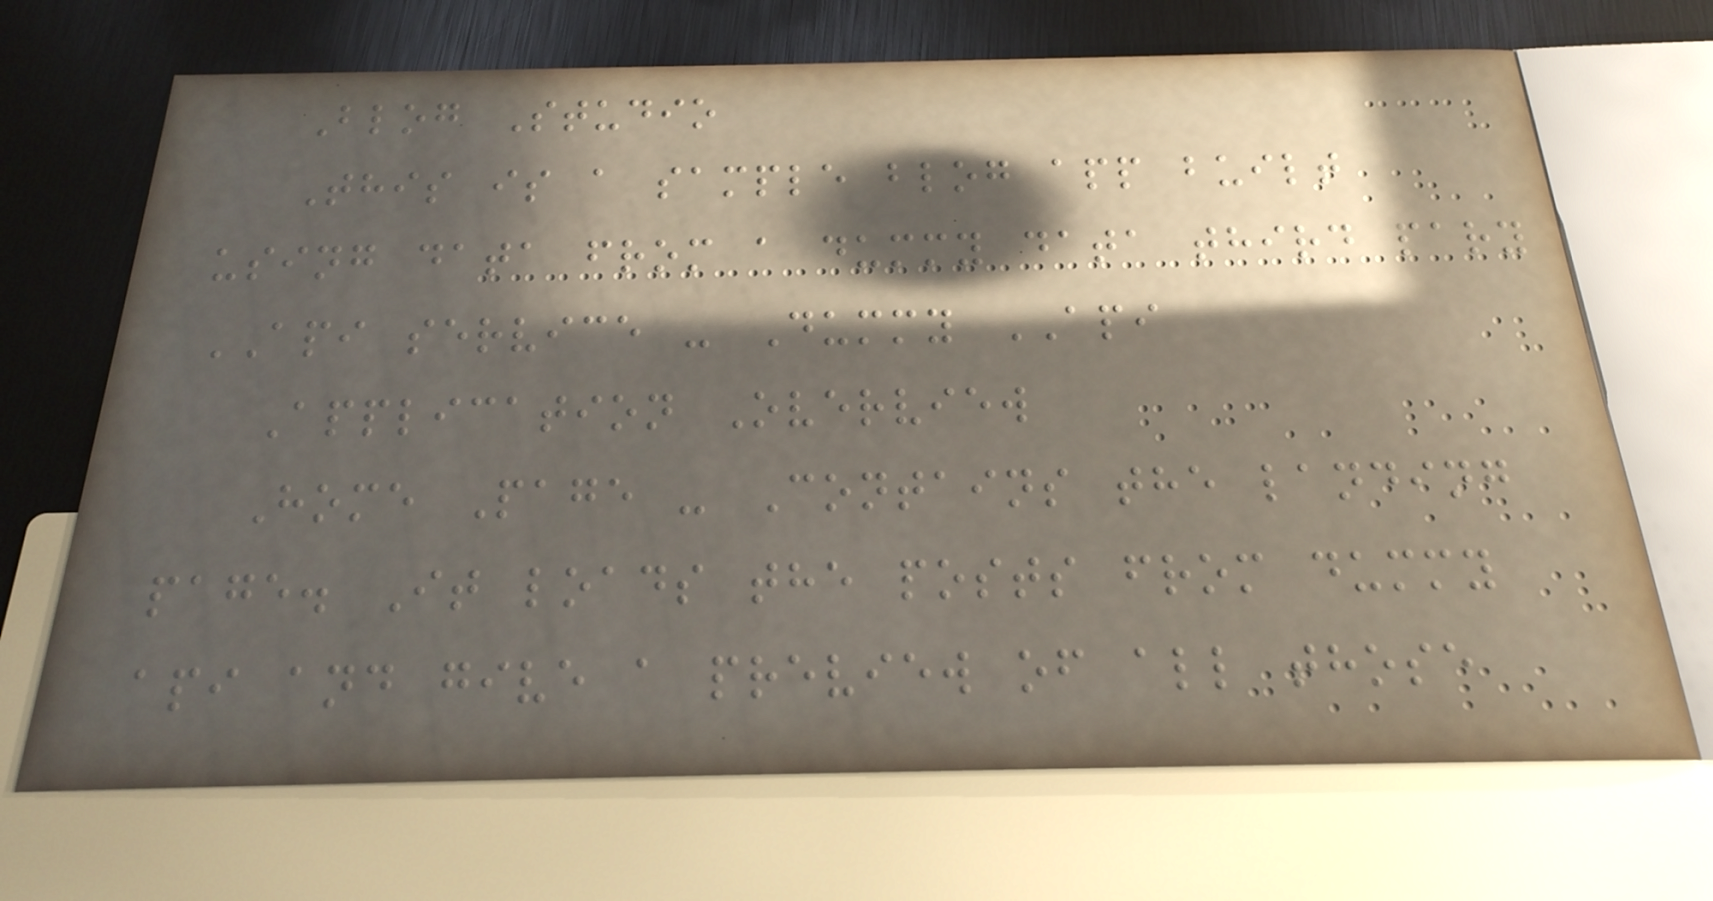Blog Studio
This is a sample blog app built
using data from a dummy data third pary
API service - Dummy API
Application Overview
Home Page - Contains the landing
page. It loads the posts from dummy
api and give a preview of all those
